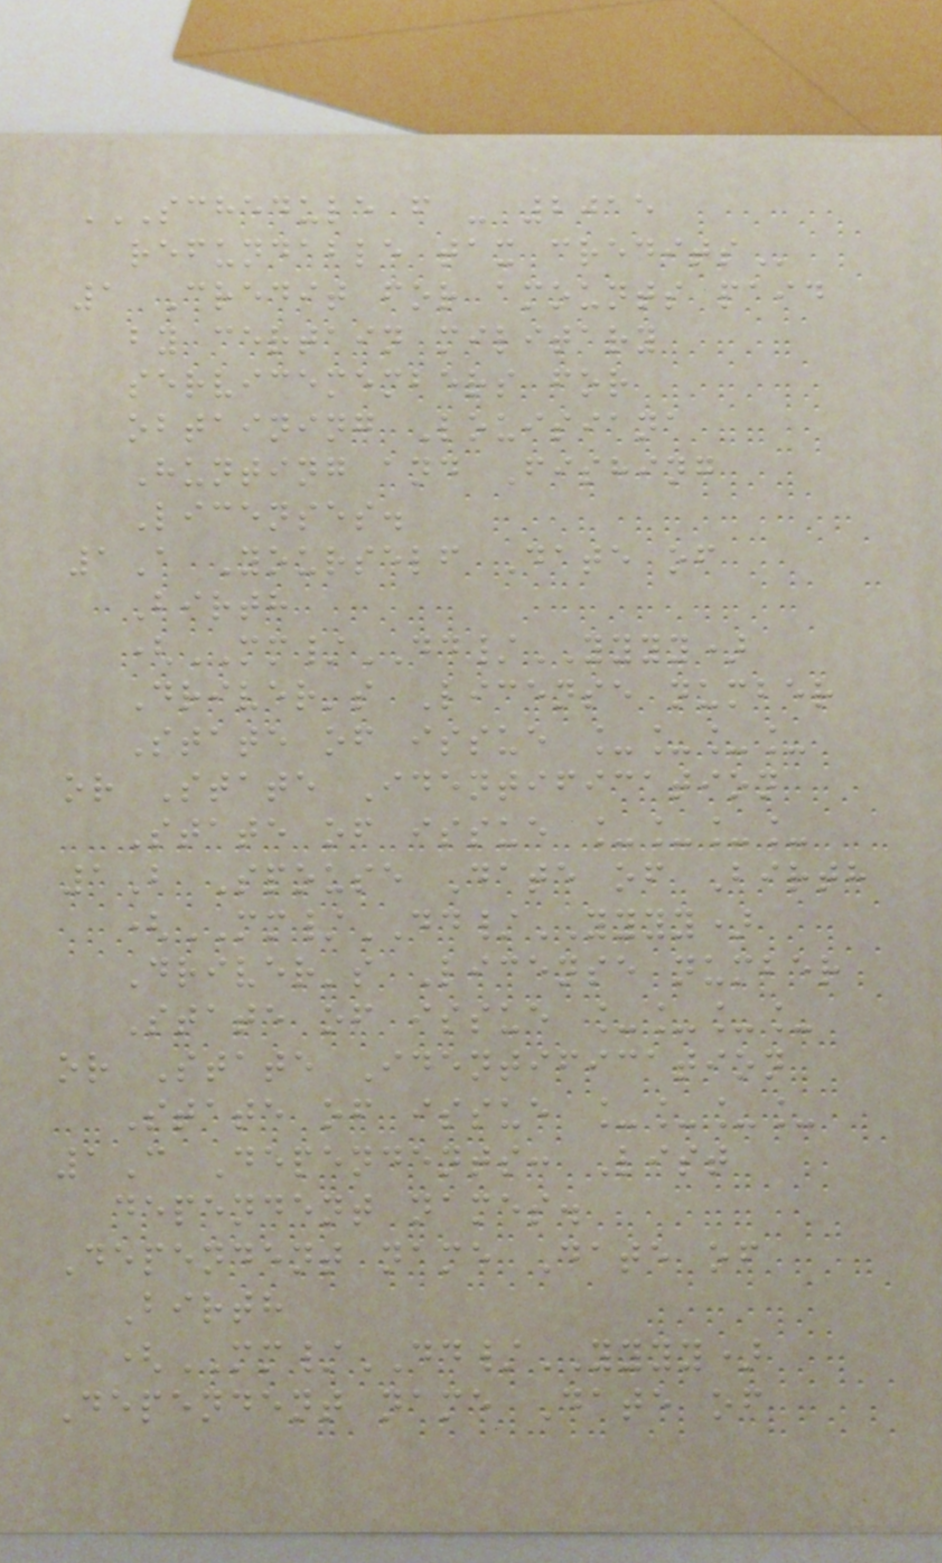SCHEDULE F - 2015
REFUNDABLE TAX CREDITS
1 Credit for amounts paid
by certain military
servicemembers for
obtaining Louisiana
Hunting and Fishing
Licenses.
1A Yourself Date of
Birth
(MM/DD/YYYY)
Driver's License number
State of issue ____
or State Identification
State of issue ____
1B Spouse Date of Birth
(MM/DD/YYYY)
Driver's License number
State of issue ____
or State Identification
State of issue ____
1C Dependents: List
dependent names.
Dependent name Date of
Birth
(MM/DD/YYYY)
Dependent name Date of
